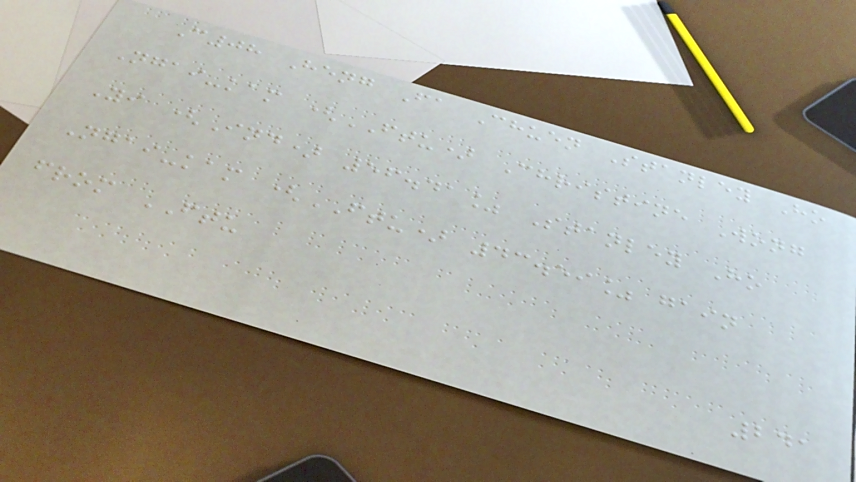C08 Heng Fa Chuen Stanley Ho
Ngai-kam (FTU) Christine Wong
Yi (Ind) 56.41% Stanley Ho
Ngai-kam (FTU) 43.59% gain
from FTU
241
